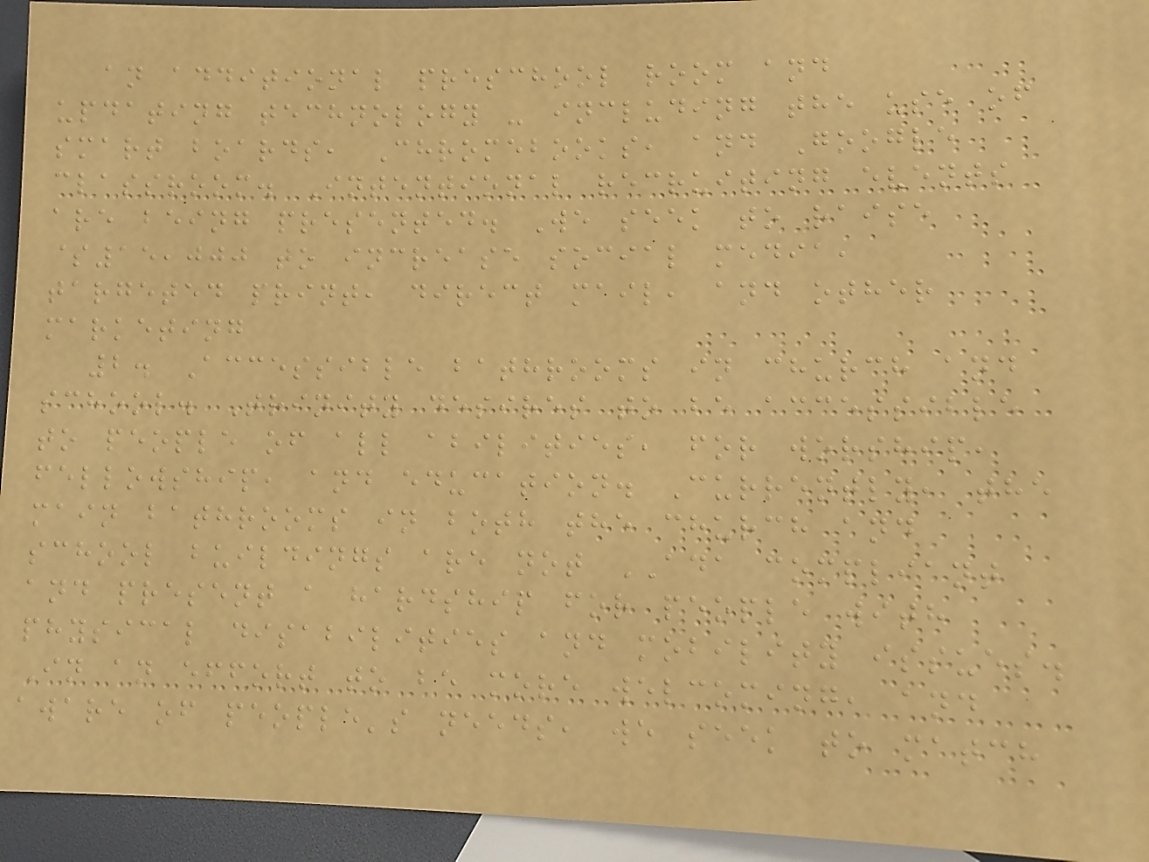an additional preschool room and
updating technology - including the use of
smart boards, Chromebooks, and Google
classroom. Intentional recruiting events
are being presented. We seek to raise
$15,000 to increase social media,
targeted print, direct mail, and other
marketing
2. Accessible bathrooms in church and
school. Trinity desires to be accessible
to people of all abilities, for worship,
fellowship, and education. Currently, the
main bathrooms in both the church and
school buildings are not ADA compliant
and present a hardship for people with
physical disabilities and mobility issues.
In an effort to be more welcoming, and
aware of people's needs, we seek to match
